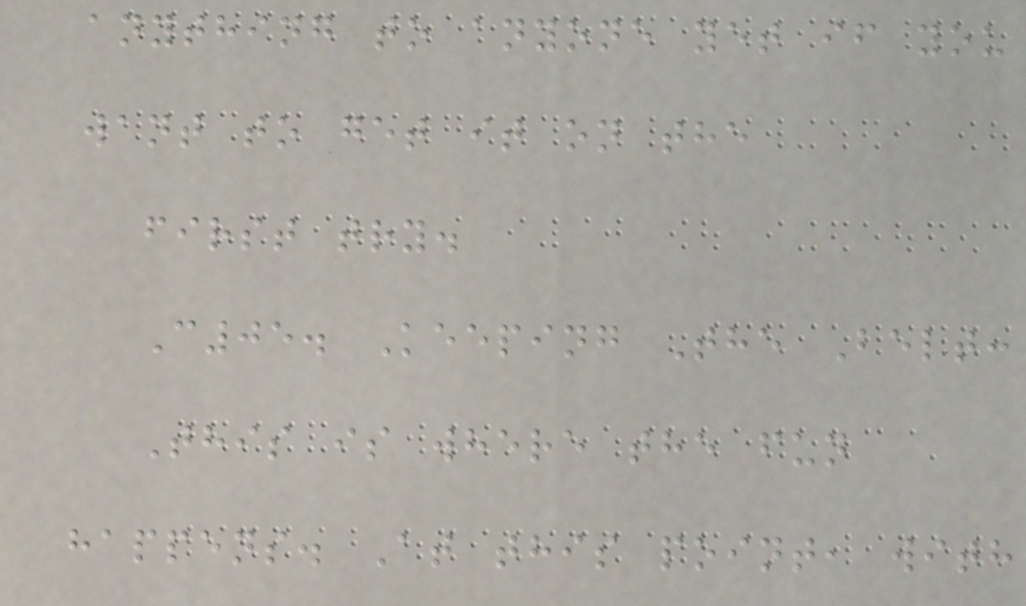anything to anyone yet if you
want to get it on the
first try.
C05. Keeping The Belt:
This is where the fun
happens. At this point, with
